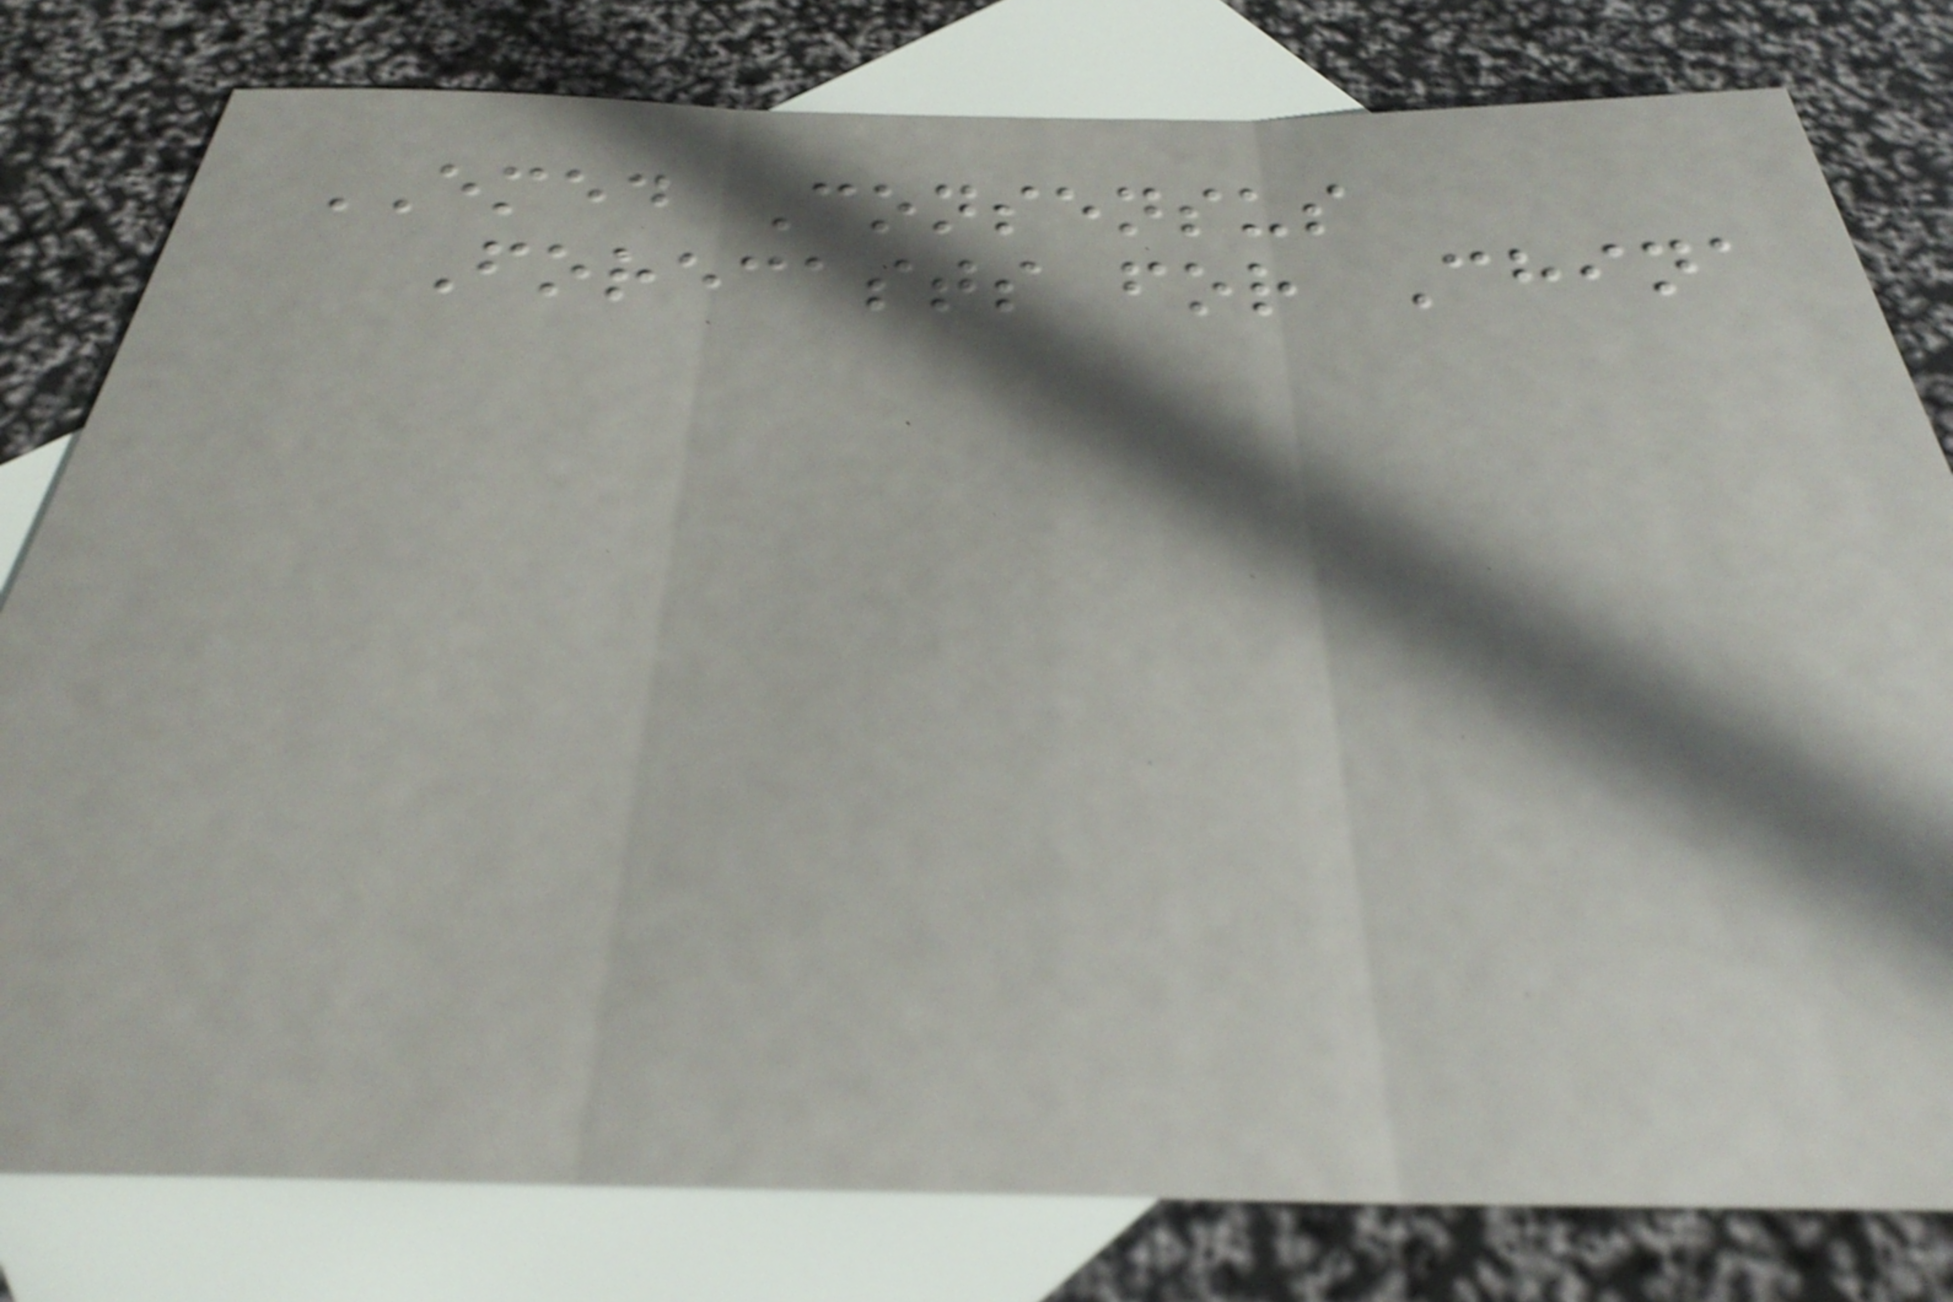EMED Consensus
Forecasts for China
